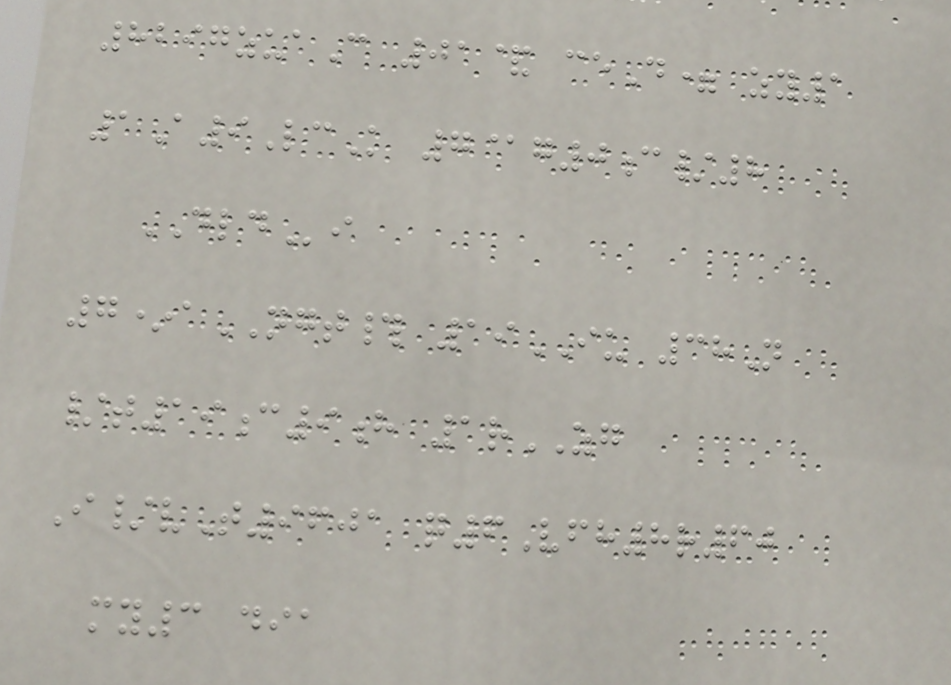8297zuaC 01& ceD= zy1
1A9LcK 7@g0c/8
DLDi
7*aNGT# 19IU 38N
/t19c9h 1rZG
I/vT9601 q6Vfh8r60
my3 dia
